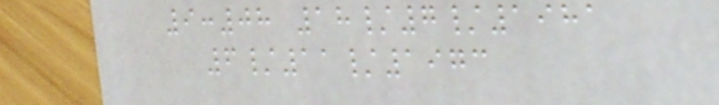9:08 18/7/1981
6/11/1973
